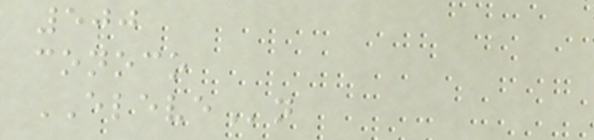500
conoco
ELEVEn
